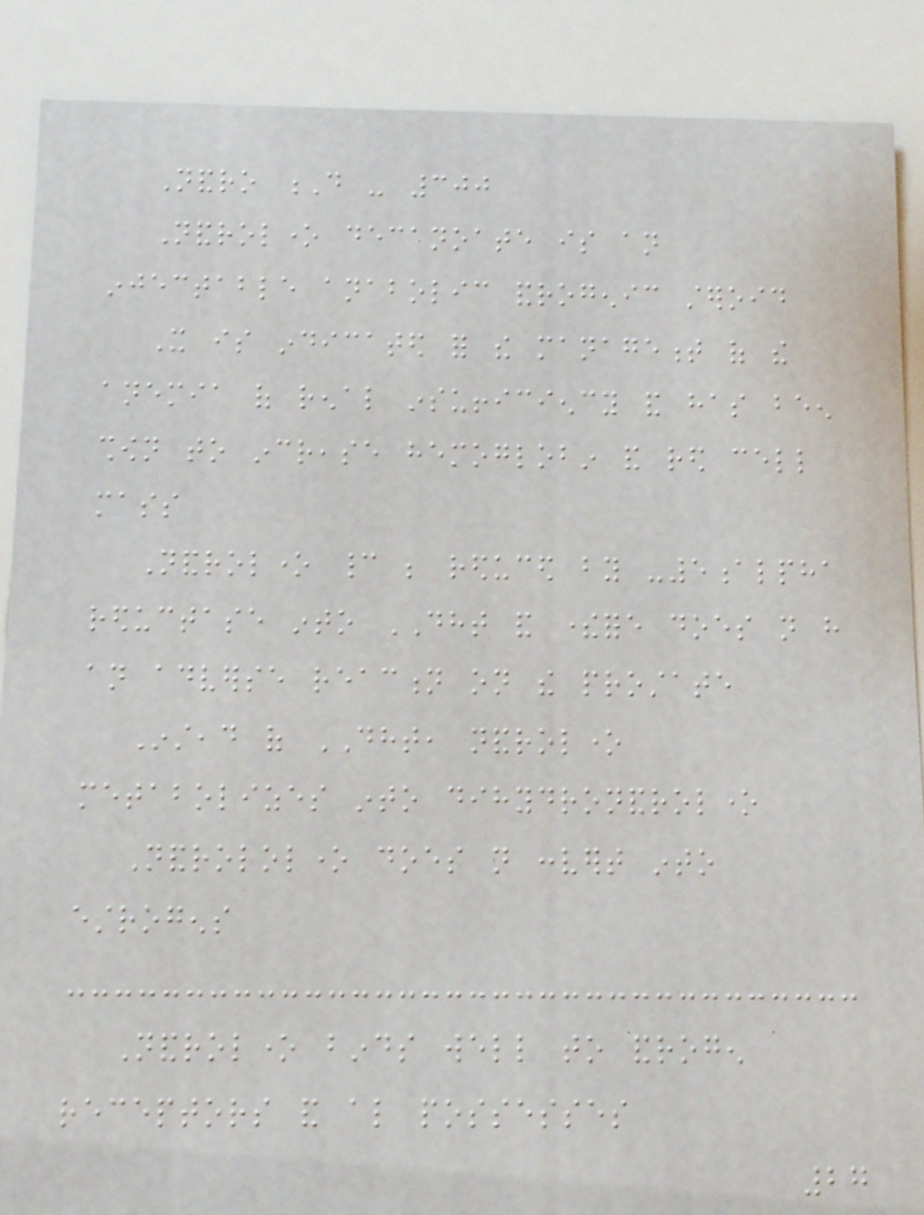Nandro D - 300
Nandrolone decanoate is an
injectable anabolic androgenic steroid
It is indicated for the management of the
anemia of renal insufficiency and has been
shown to increase hemoglobin and red cell
mass
Nandrolone cannot be reduced by -5alpha
reductase into DHT and therefore does not have
an adverse reaction on the prostate
Instead of DHT, nandrolone
metabolizes into dihydronandrolone
Nandrololone does not convert into
estrogens
Nandrolone binds well to androgen
receptors and also possesses
27
